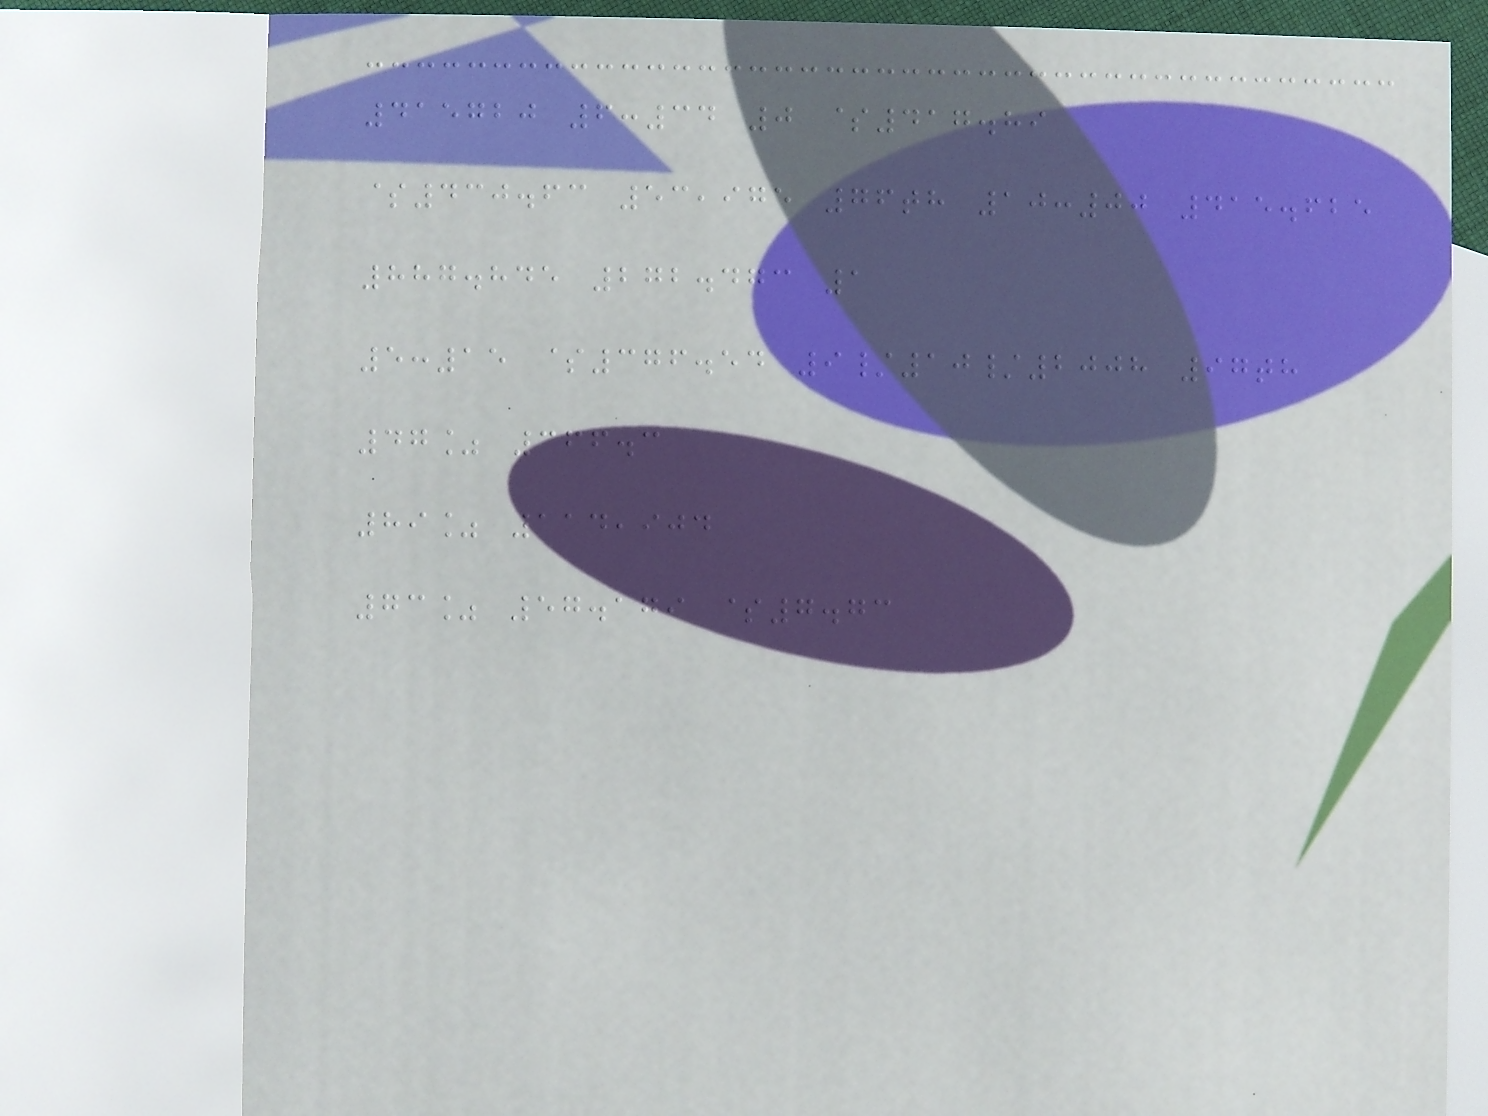415720 6:34 0 $417.89
$430.63 53,975 76th 10:00 415.625
887.845 272.473 1
5:15 $376.54 9/10/2008 97th
47% 366.3
89% 114,904
73% 57.179 $7.73
